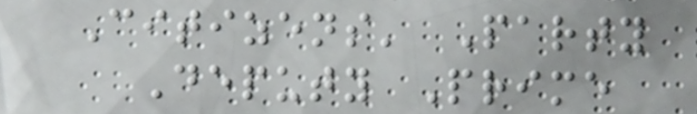Citizens' Party
Deputy Prime
